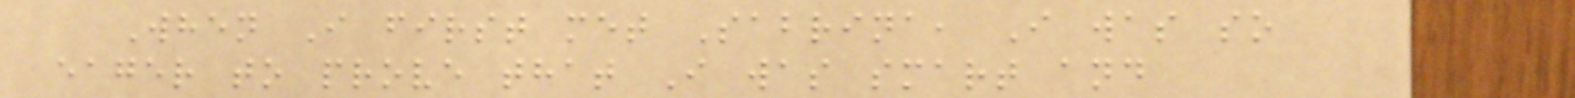When I first met Sabrina, I was so
eager to prove that I was smart and
